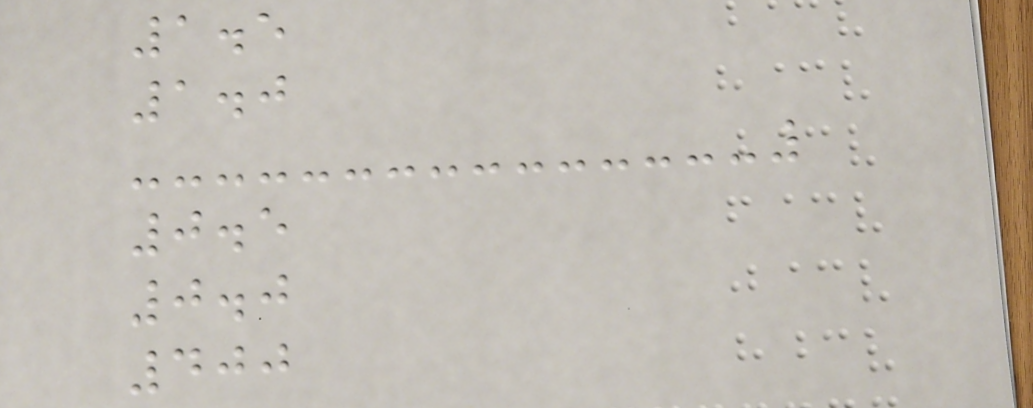1.5
1.0
0.5
0.0
400
